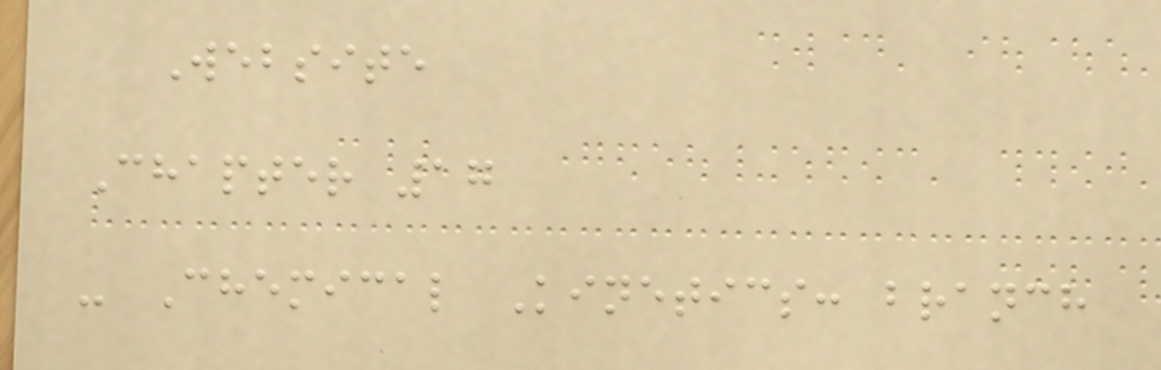Website
Chapter 17
- Chemical Kinetics: branch
